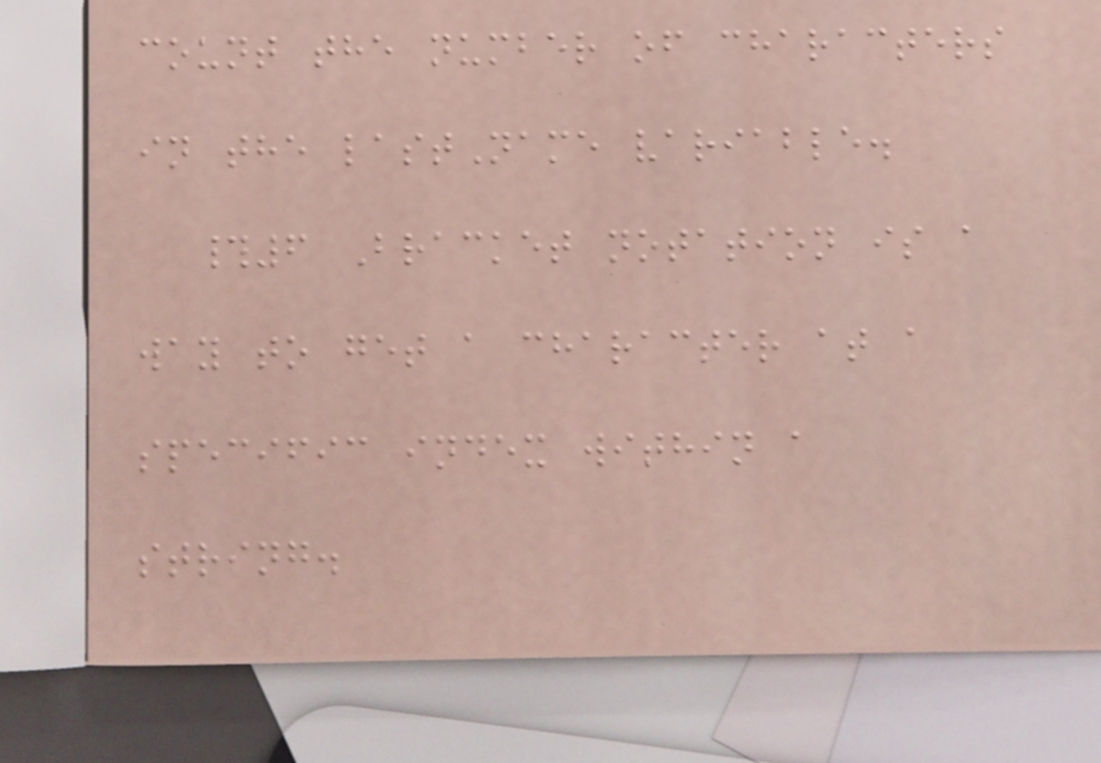count the number of characters
in the lastName variable.
#6 Bracket notation is a
way to get a character at a
specific index within a
string.
